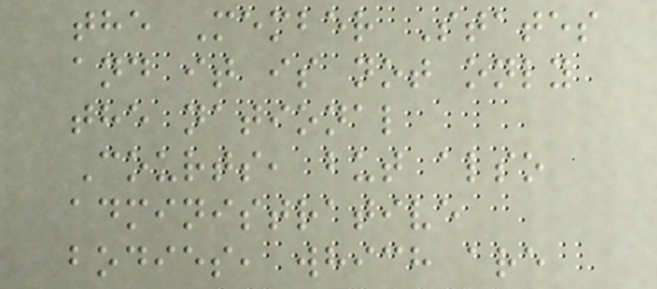the Member States
and it is not only
the national
Courts, but also
administrative
bodies, which are
